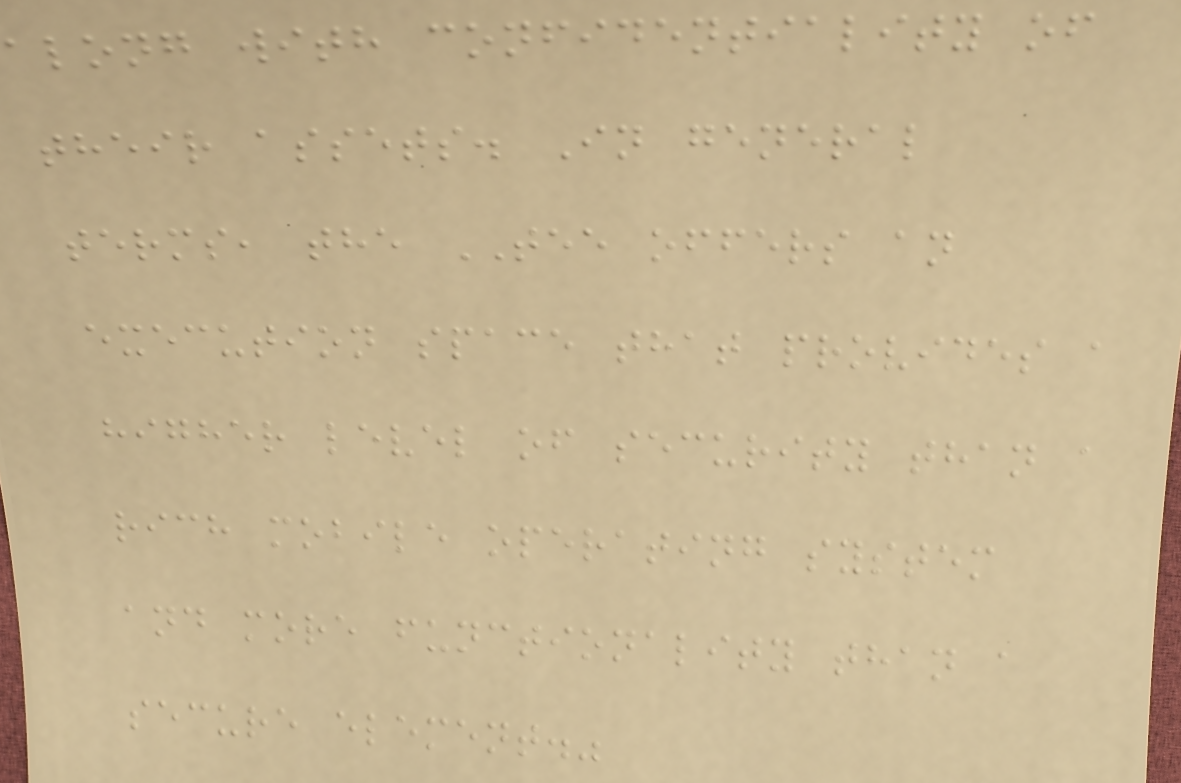along with confidentiality of
their assets. In general
terms, the TEE offers an
execution space that provides a
higher level of security than a
rich mobile operating system
and more functionality than a
secure element."
